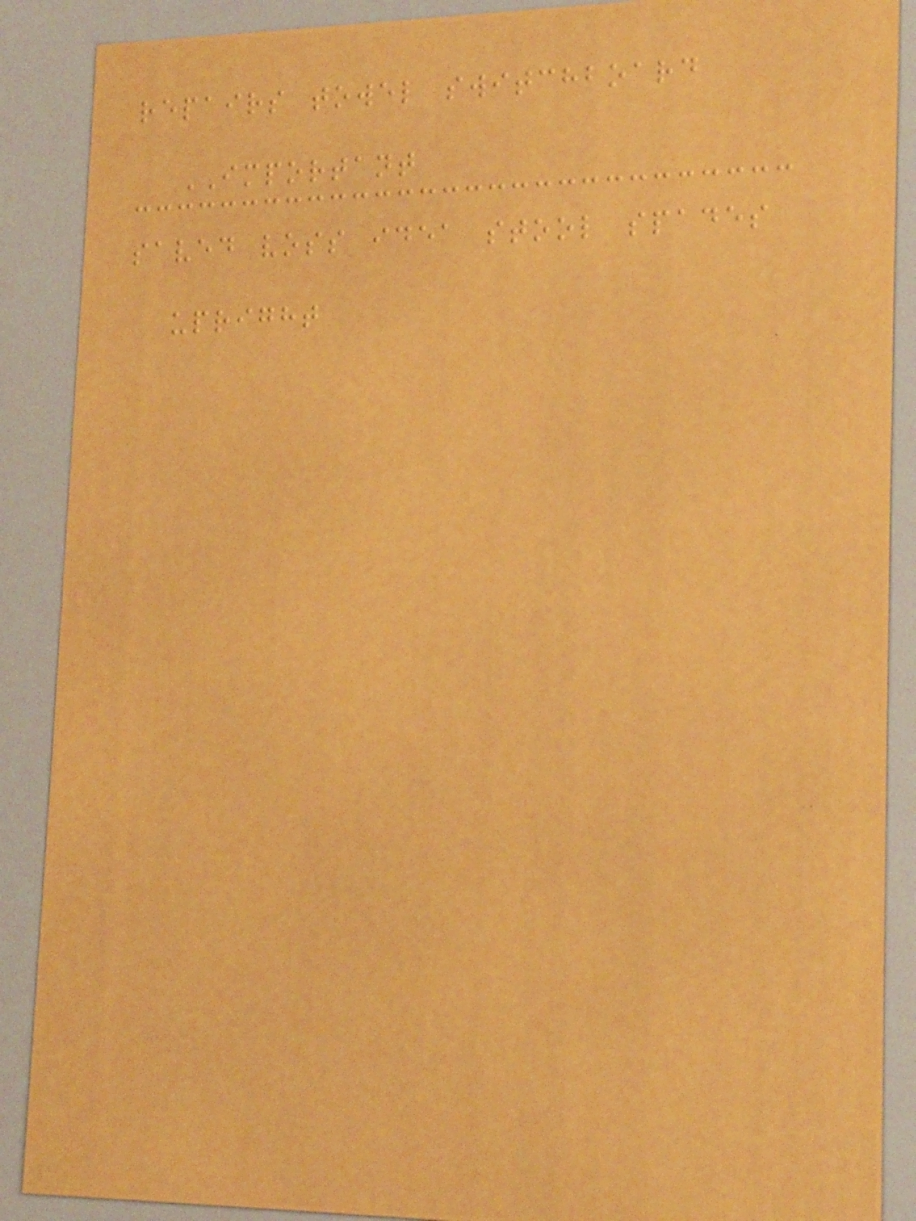repairs towel switchboard
IMPORTANT
saved voss idea stool spades
upright
